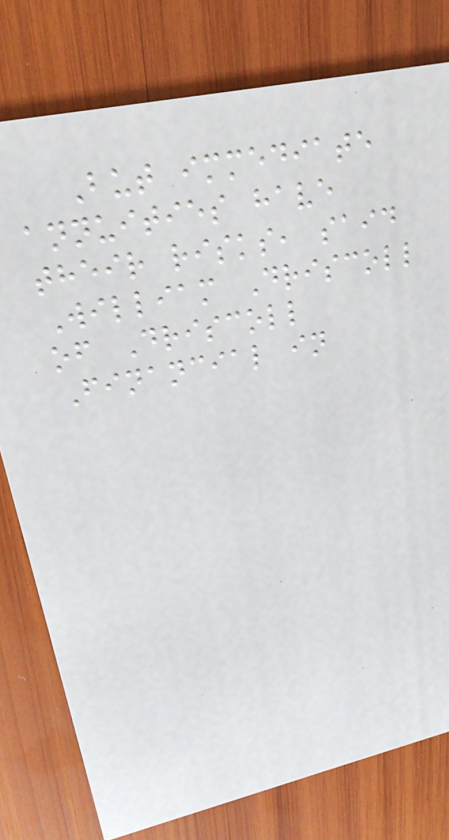But immediate
annuities have
their risks, said
William Driscoll
of Driscoll
Financial in
